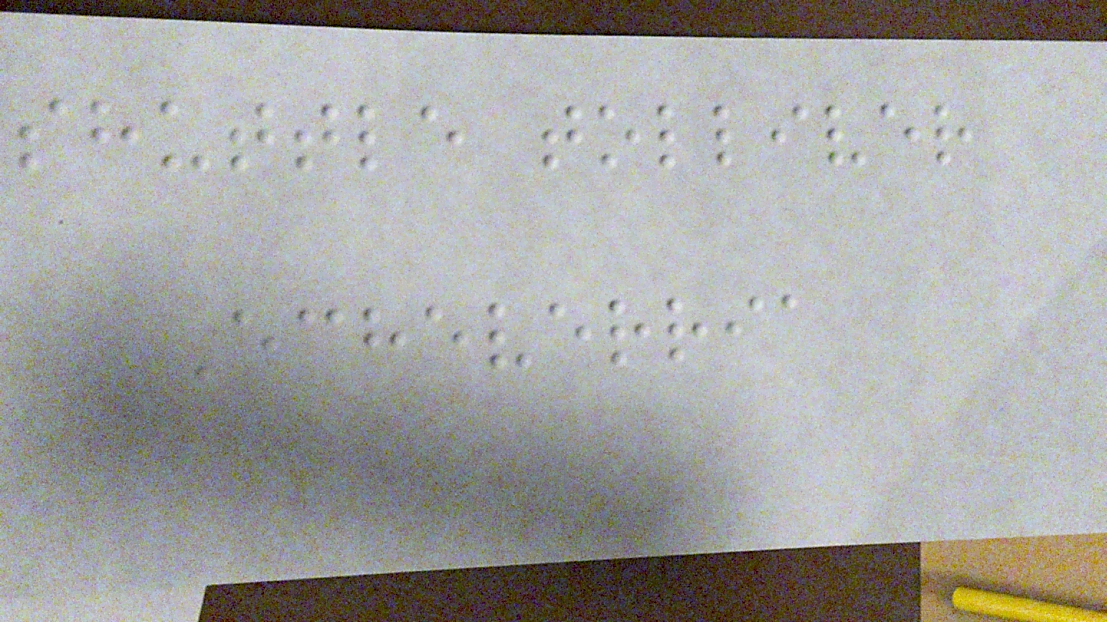shuttle tolliver
Echeverria
